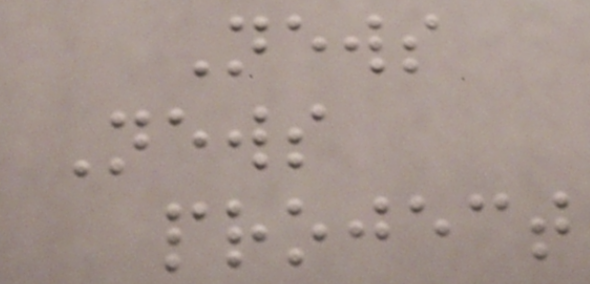News
News
project
